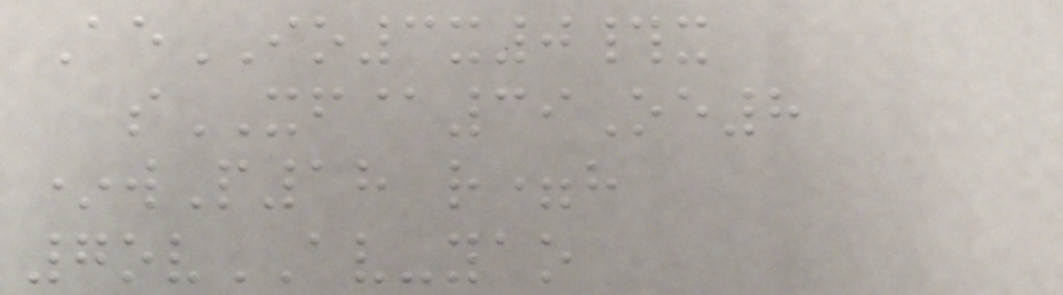AeIO3x0#x
sXF@39Oe8
*wP18 r=h
7ovAV-yao
